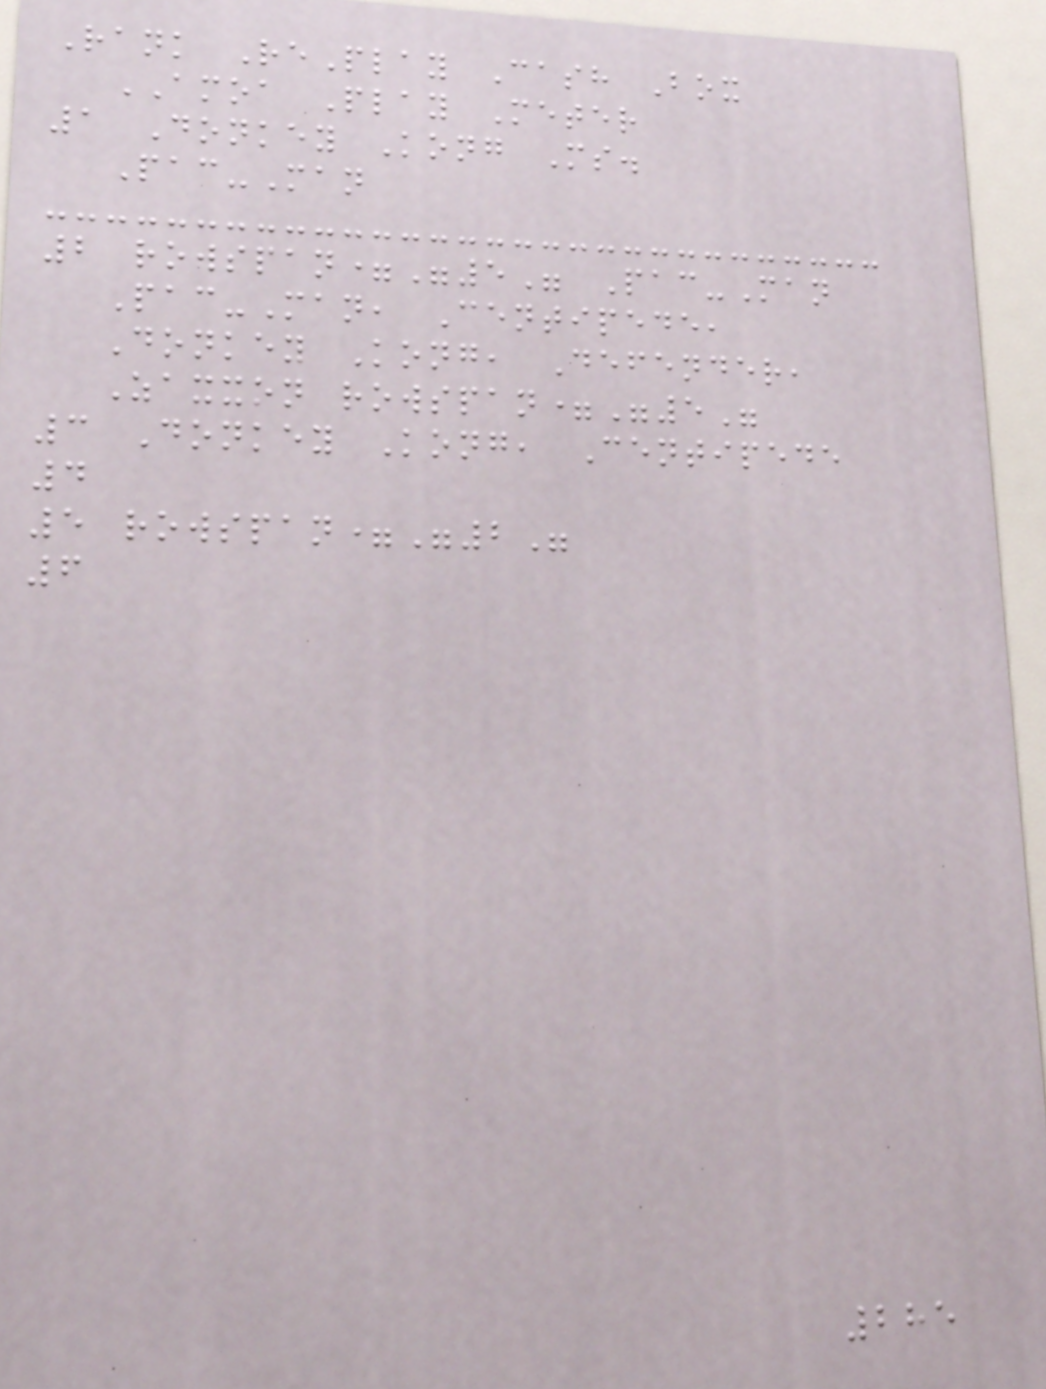Rank RePlay Cash Box
AMOA Play Meter
1 Donkey Kong Ms.
Pac-Man
2 rowspan="5" Pac-Man
Pac-Man, Centipede,
Donkey Kong, Defender,
Zaxxon rowspan="5"
3 Donkey Kong, Centipede
4
5 rowspan="2"
6
285
